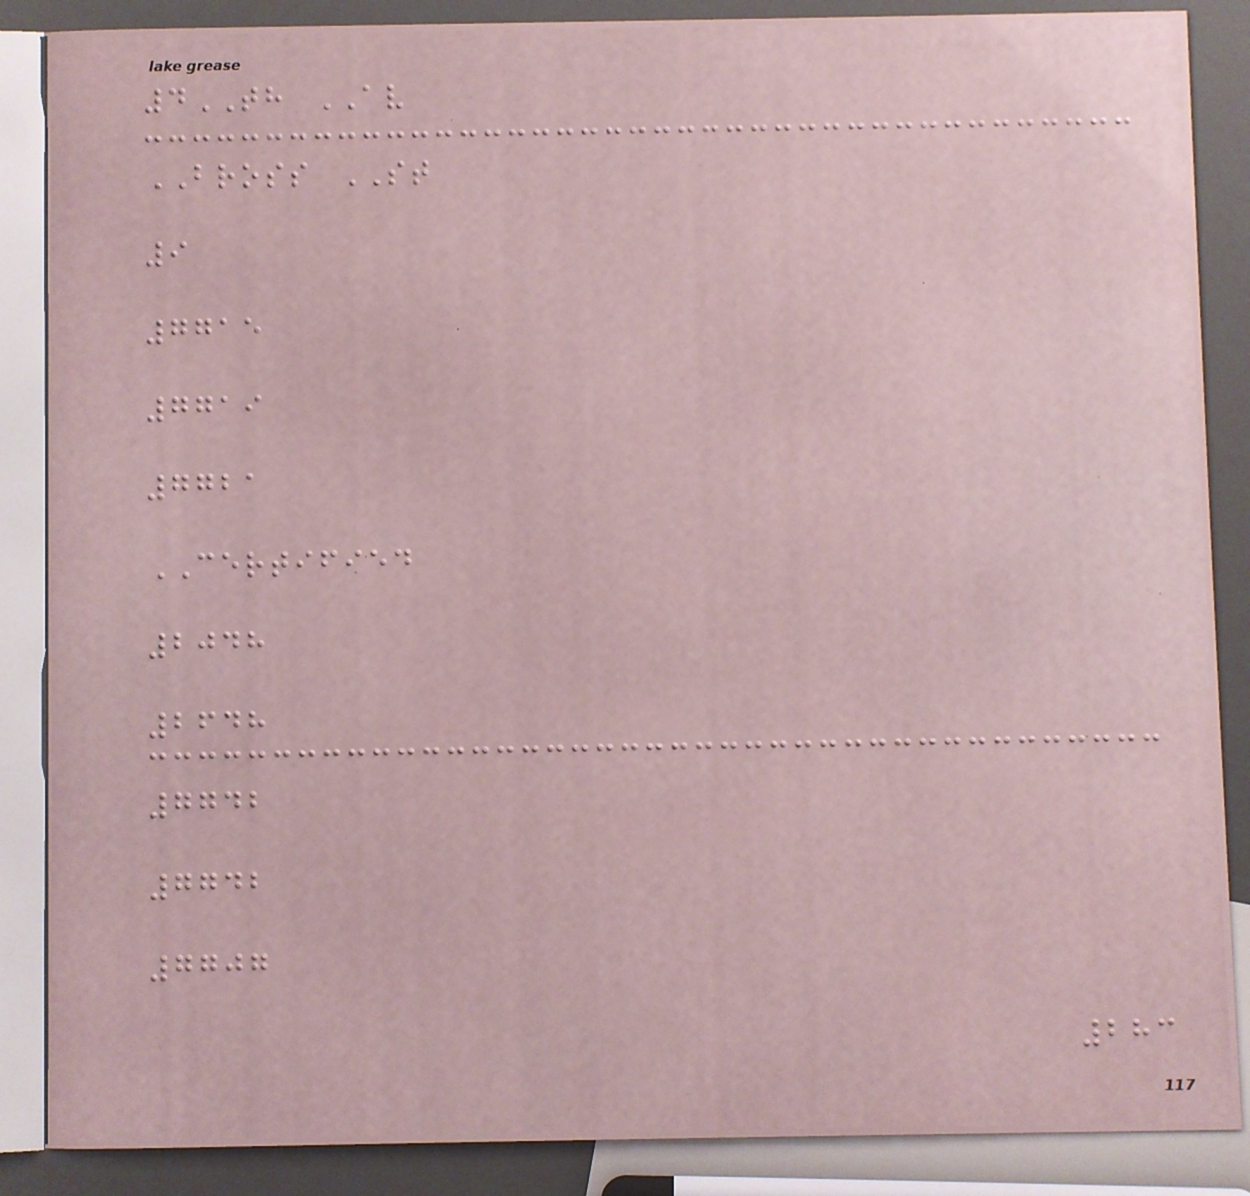4TH AV
BROSS ST
9
7715
7719
7721
CERTIFIED
2048
2648
7742
7742
7707
283
